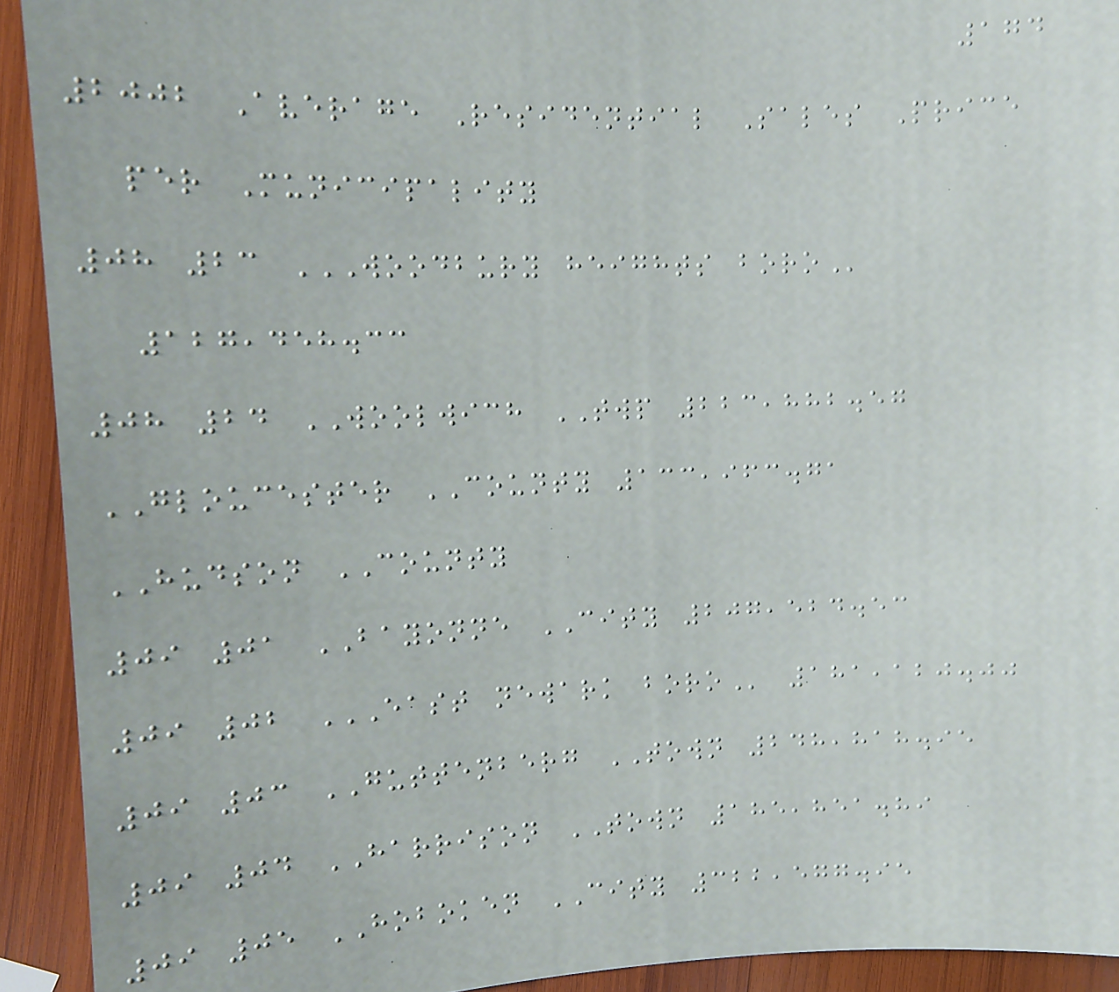174
2002 Average Residential Sales Price
per Municipality
08 23 WOODBURY HEIGHTS BORO
127,458.33
08 24 WOOLWICH TWP 223,882.57
GLOUCESTER COUNTY 133,963.71
HUDSON COUNTY
09 01 BAYONNE CITY 207,524.53
09 02 EAST NEWARK BORO 181,120.00
09 03 GUTTENBERG TOWN 248,818.95
09 04 HARRISON TOWN 185,851.89
09 05 HOBOKEN CITY 322,577.95
